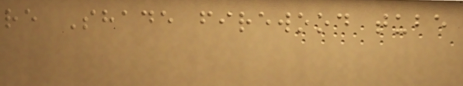re Shade firewood tube
